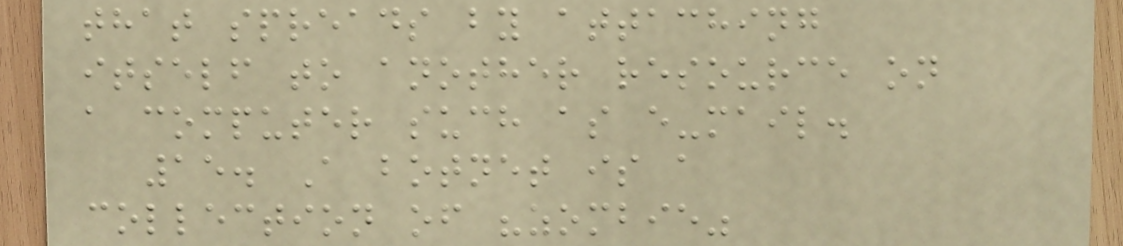that spreads by attaching
itself to another resource on
a computer such as e-mail.
15. A botnet is a
collection of "zombie"
